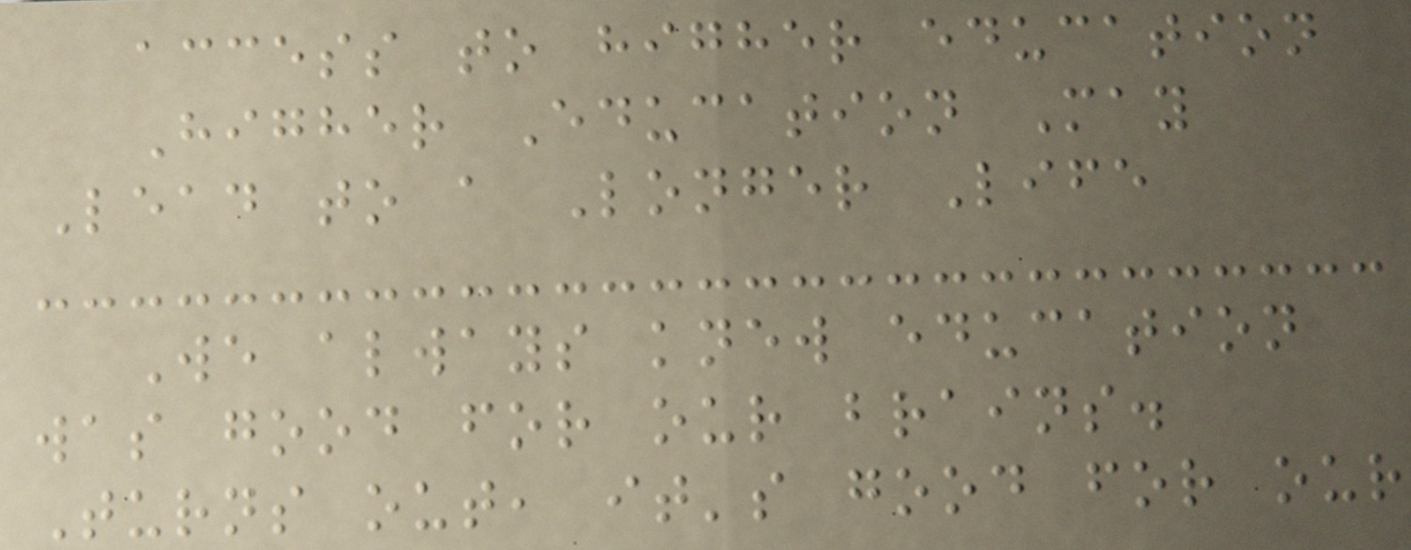access to higher education
Higher Education May
Lead to a Longer Life
We always knew education
was good for our brains.
Turns out, it's good for our
